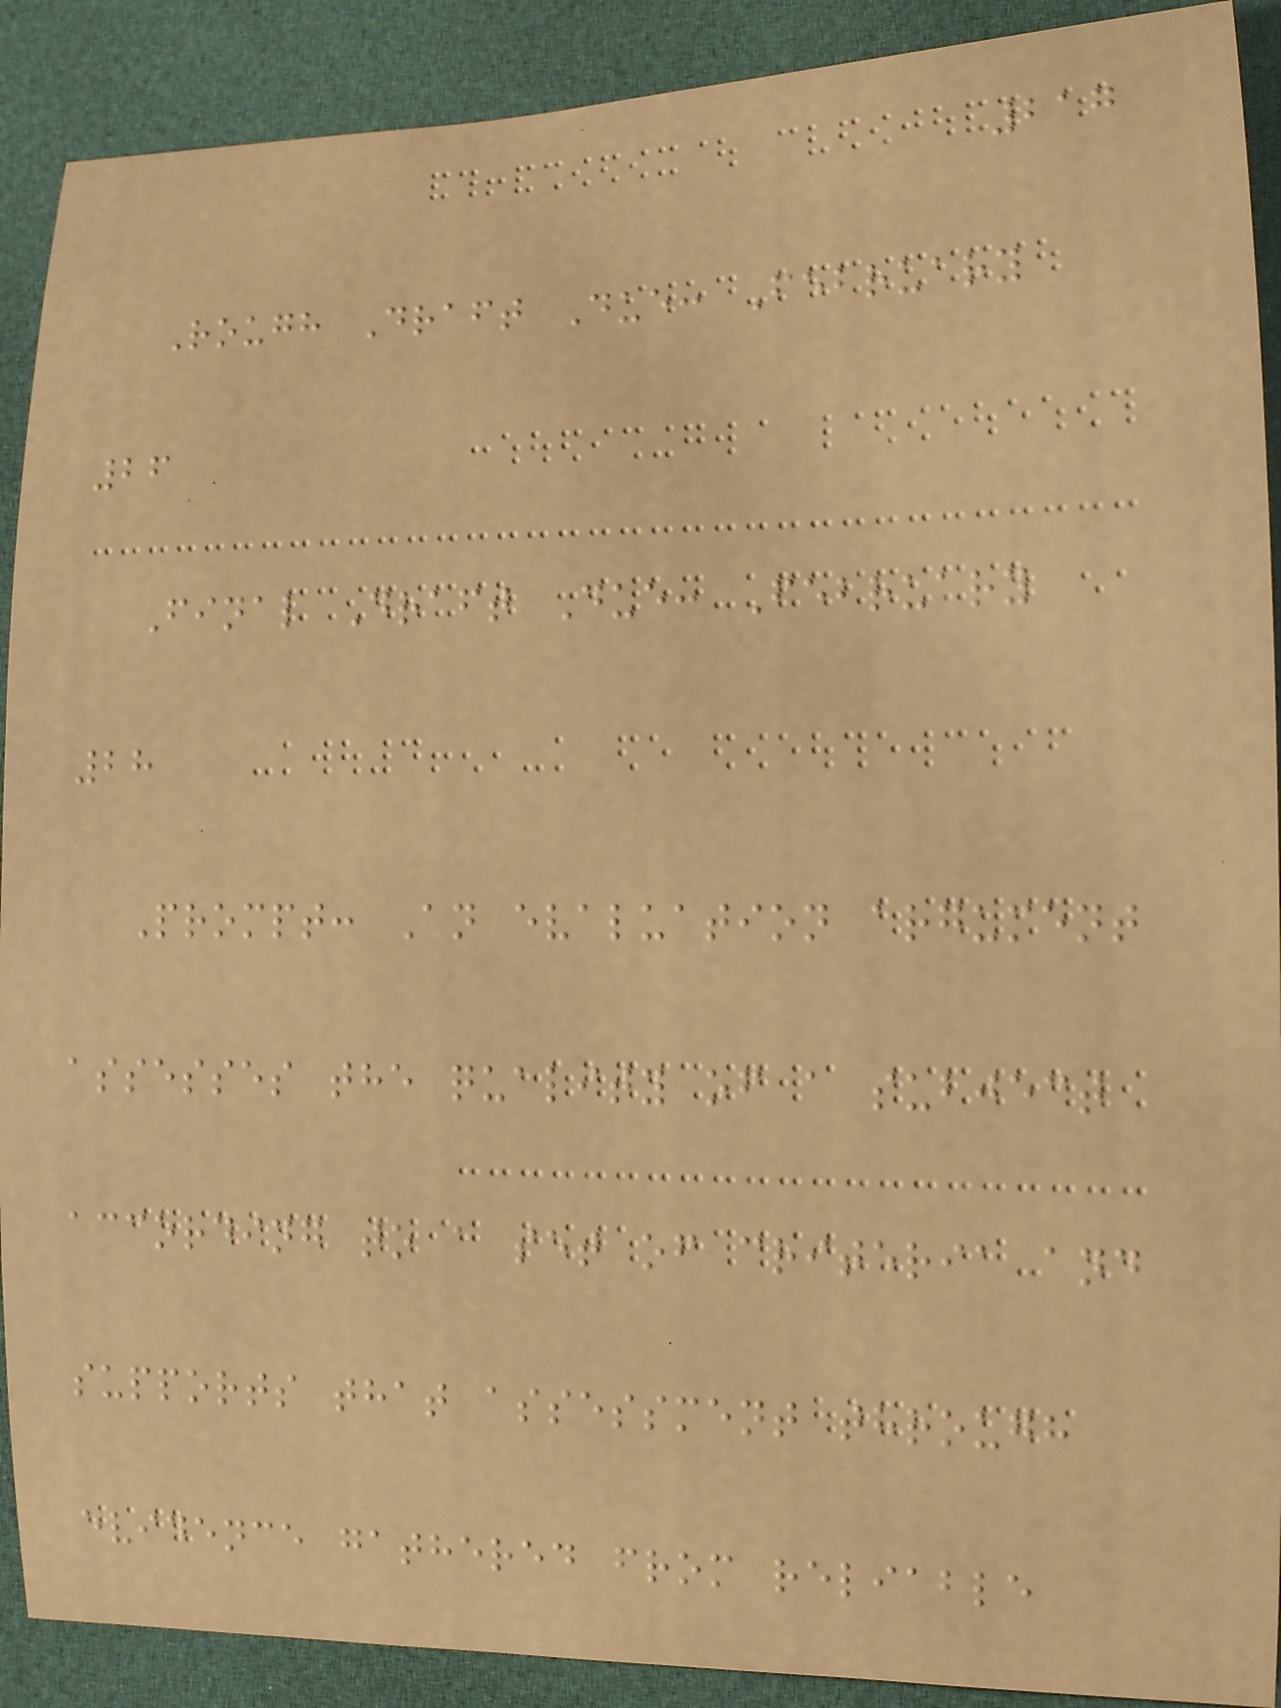217
Rough Draft Due: February
26
Final Draft Due: February
28
Prompt: An evaluation argument
assesses the quality of a subject
according to a set of criteria and
supports that assessment through
evidence gathered from reliable
